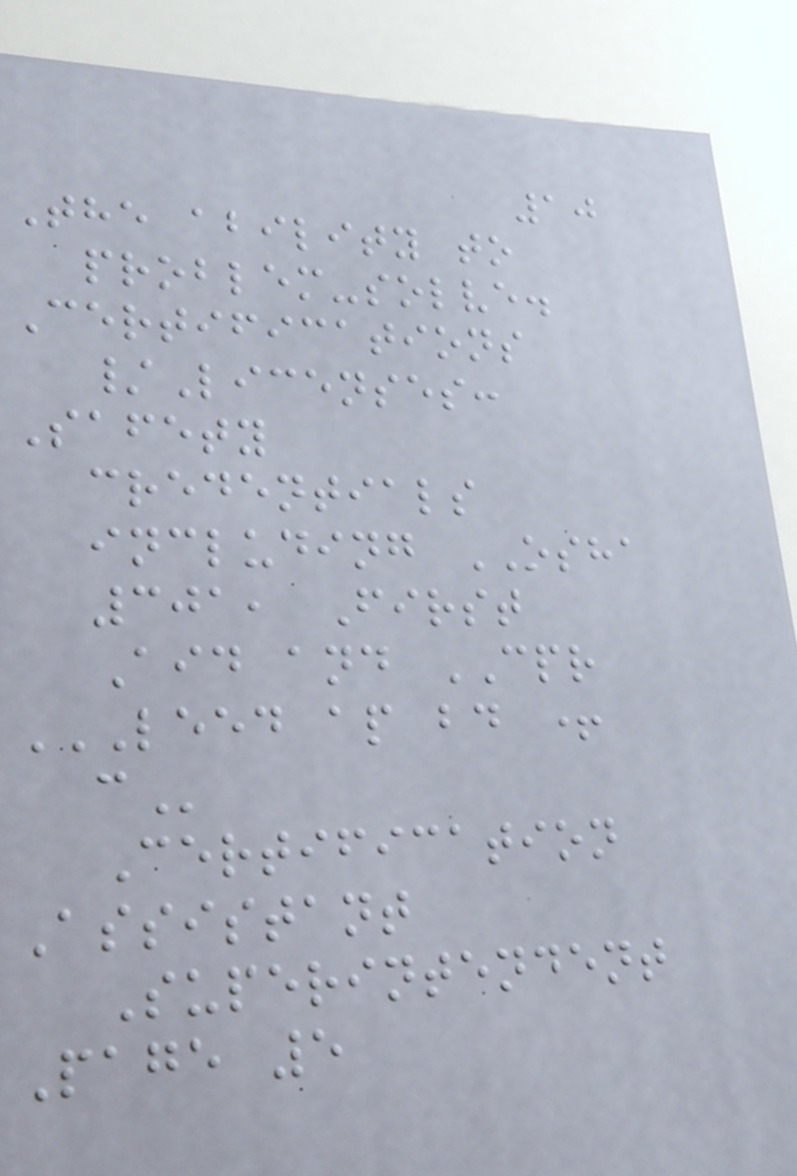10
The ability to
problem-solve.
Certifications
/Licenses:
Safety
credentials
including OSHA
301, First
Aid and CPR
LEED AP BD +
C
Certification
Assistant
Superintendent
Page 5
